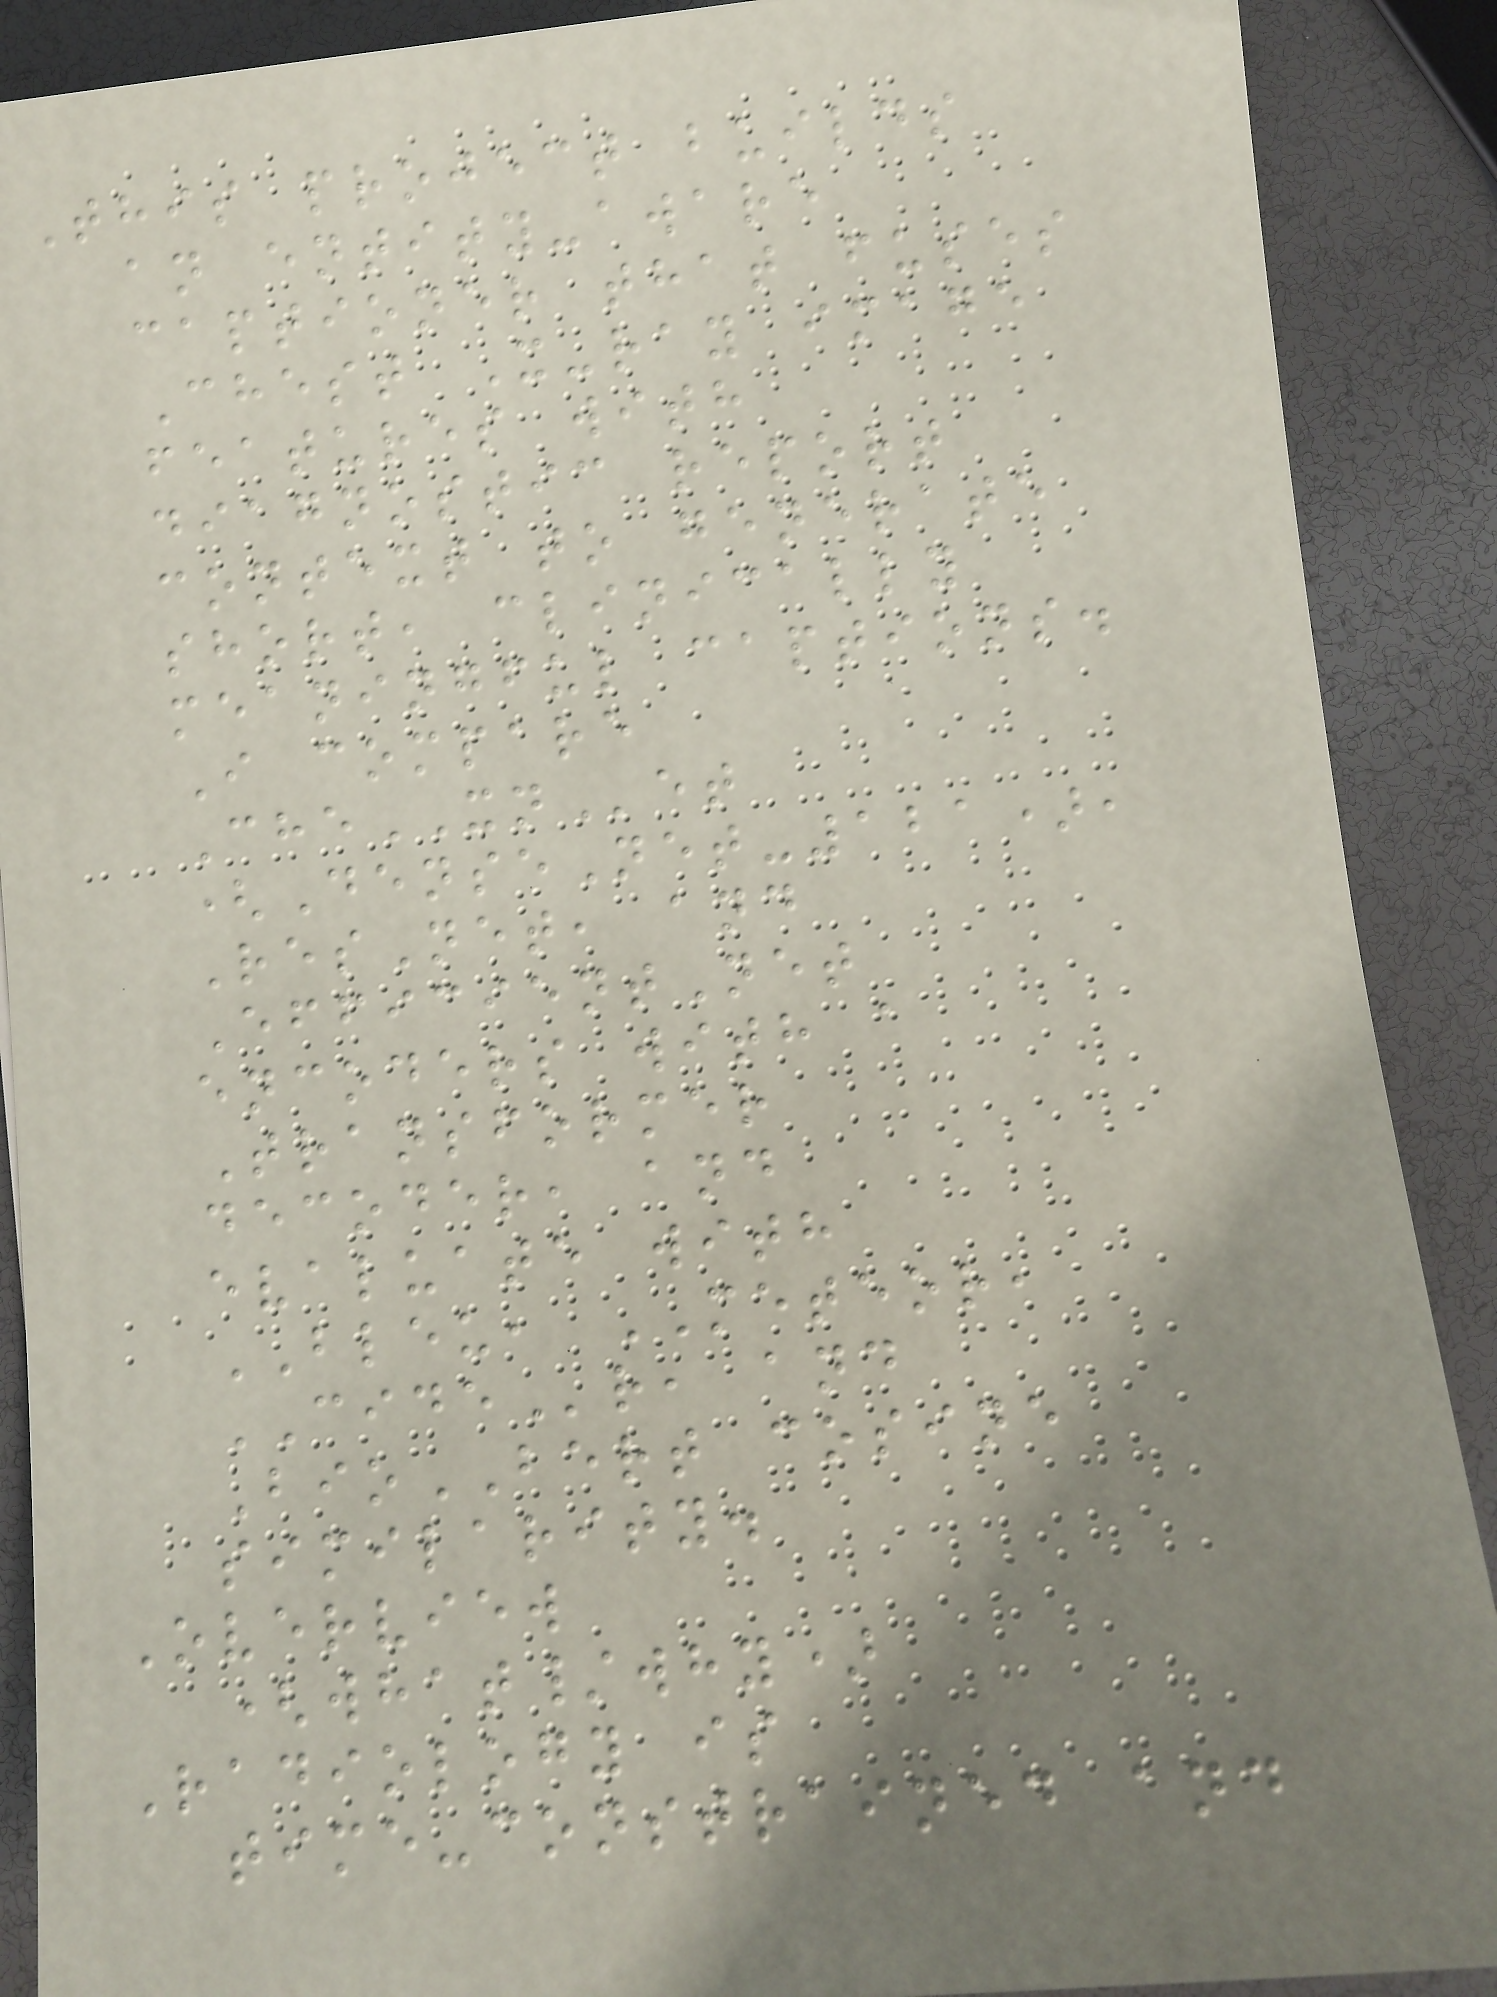This project builds
an entity-aware
captioner that fuses
Chest X-ray image
features with
diagnostic report
context to generate
short, clinically
meaningful captions.
I compare
CheXNet
(DenseNet-121),
ResNet, and
EfficientNet
encoders with a
Transformer
decoder, and
evaluate with
BLEU, METEOR,
CIDEr, and
BioBERT cosine
similarity.
Overview
(what/why)
Radiology is
time-constrained and
